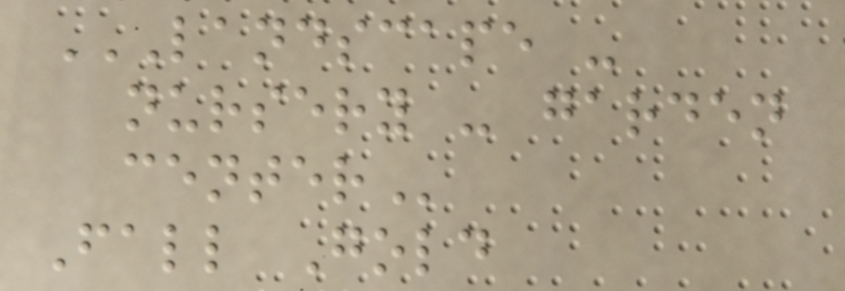LANDSCAPE -
NURSERY - GARDEN
CENTER
Fall Gold
